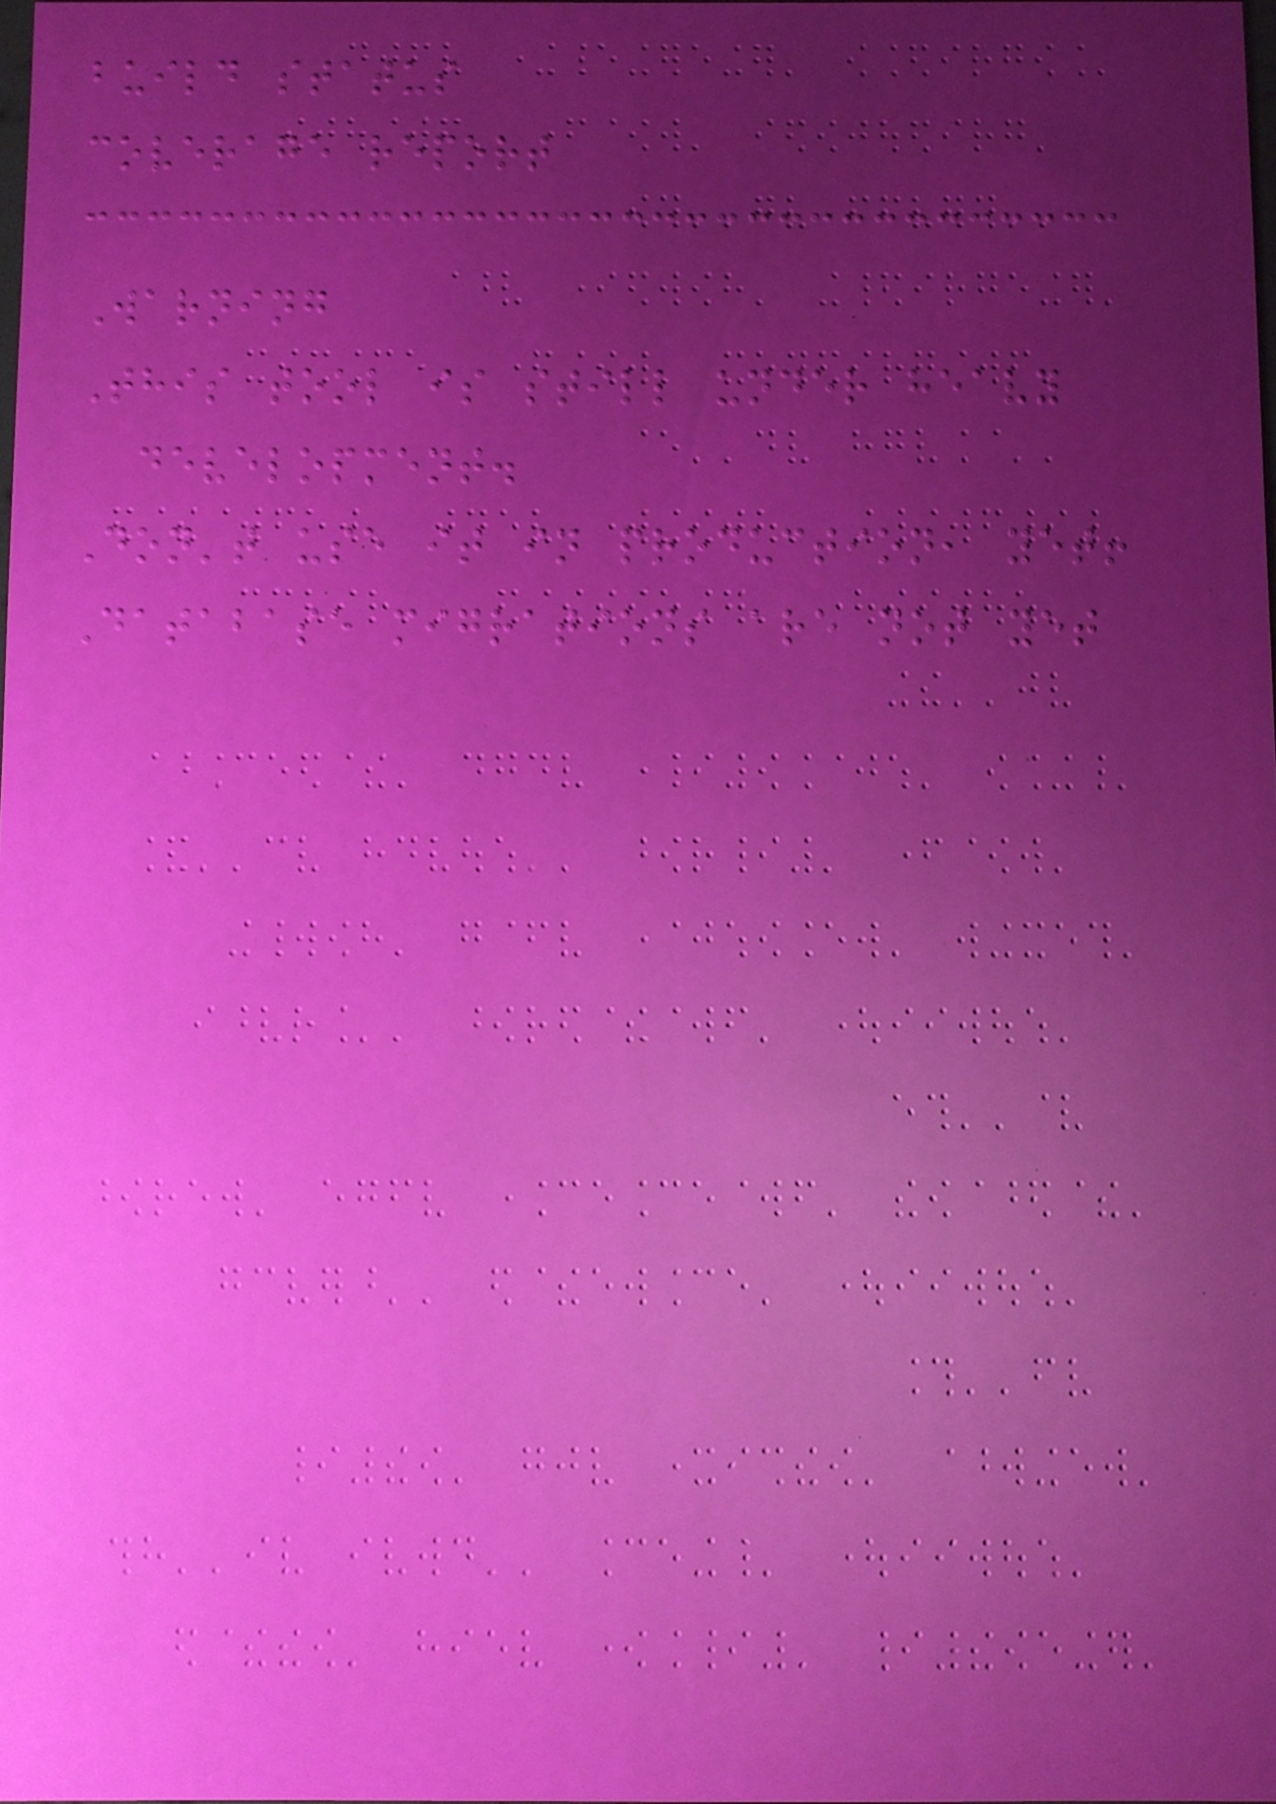build status
coverage report
Warning
This tool is still under heavy
development.
Don't use it in production, yet!
Database migrations are not yet
